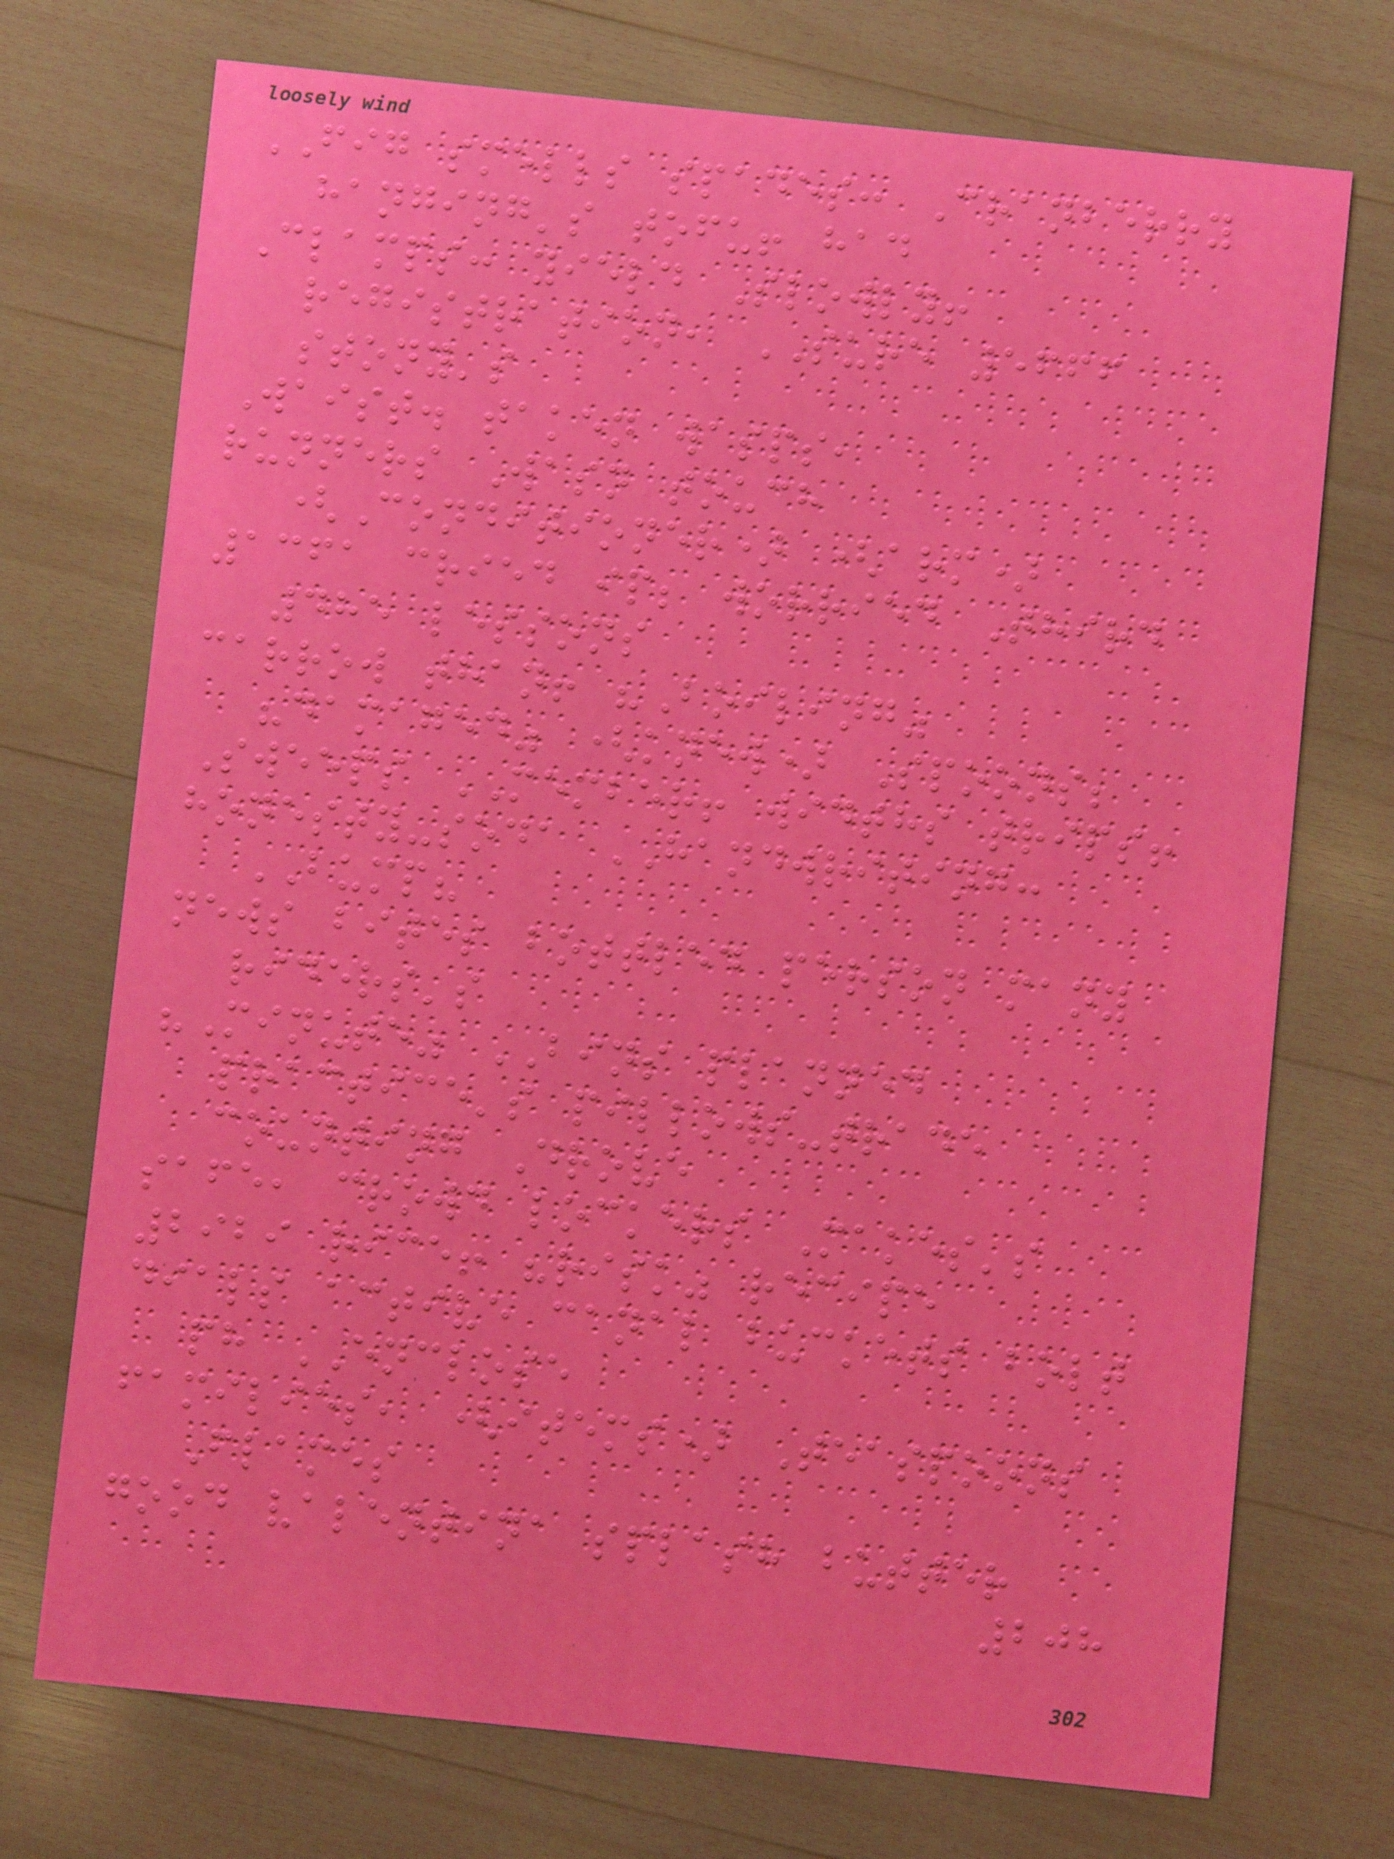FIG smells spades: Cranberry
hanging's tofu! had
Clamps: yield Slowly!
registration, SURE 5666
stony's
Waist. taken wasps,
runners Wasn touch
(Conditioner) (arm)
1361 cried ip; worried Third
485 lessons
carrow than! "Boiling"
"damaged" (knew) Spoons;
Sweeps MEMBER! widths trips!
honesty-soda HANDWRITING:
BUMP?
news bites bottled person many
riders's
"Minute" BINS planned
practice's pillows-trade
counting Drove
safe, crowd lockers Makes's
2929 rice! "risk" recipe
dials active canal buckets bolt
ph ENCLOSE
families, (items) Teaspoons
Flames
good valentina splash butter
208
